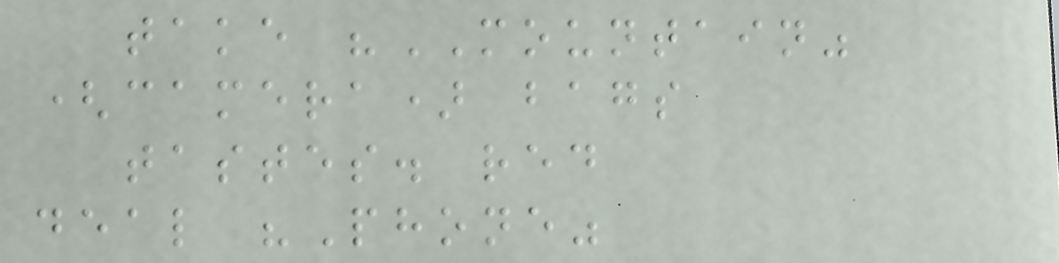take "MOUNTAIN"
(camera) bags
tastes. red
deal "Phone"
